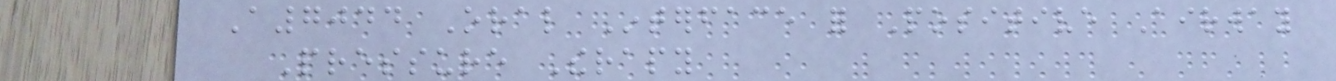A7044 Oral Interface for Positive Airway
Pressure Therapy
